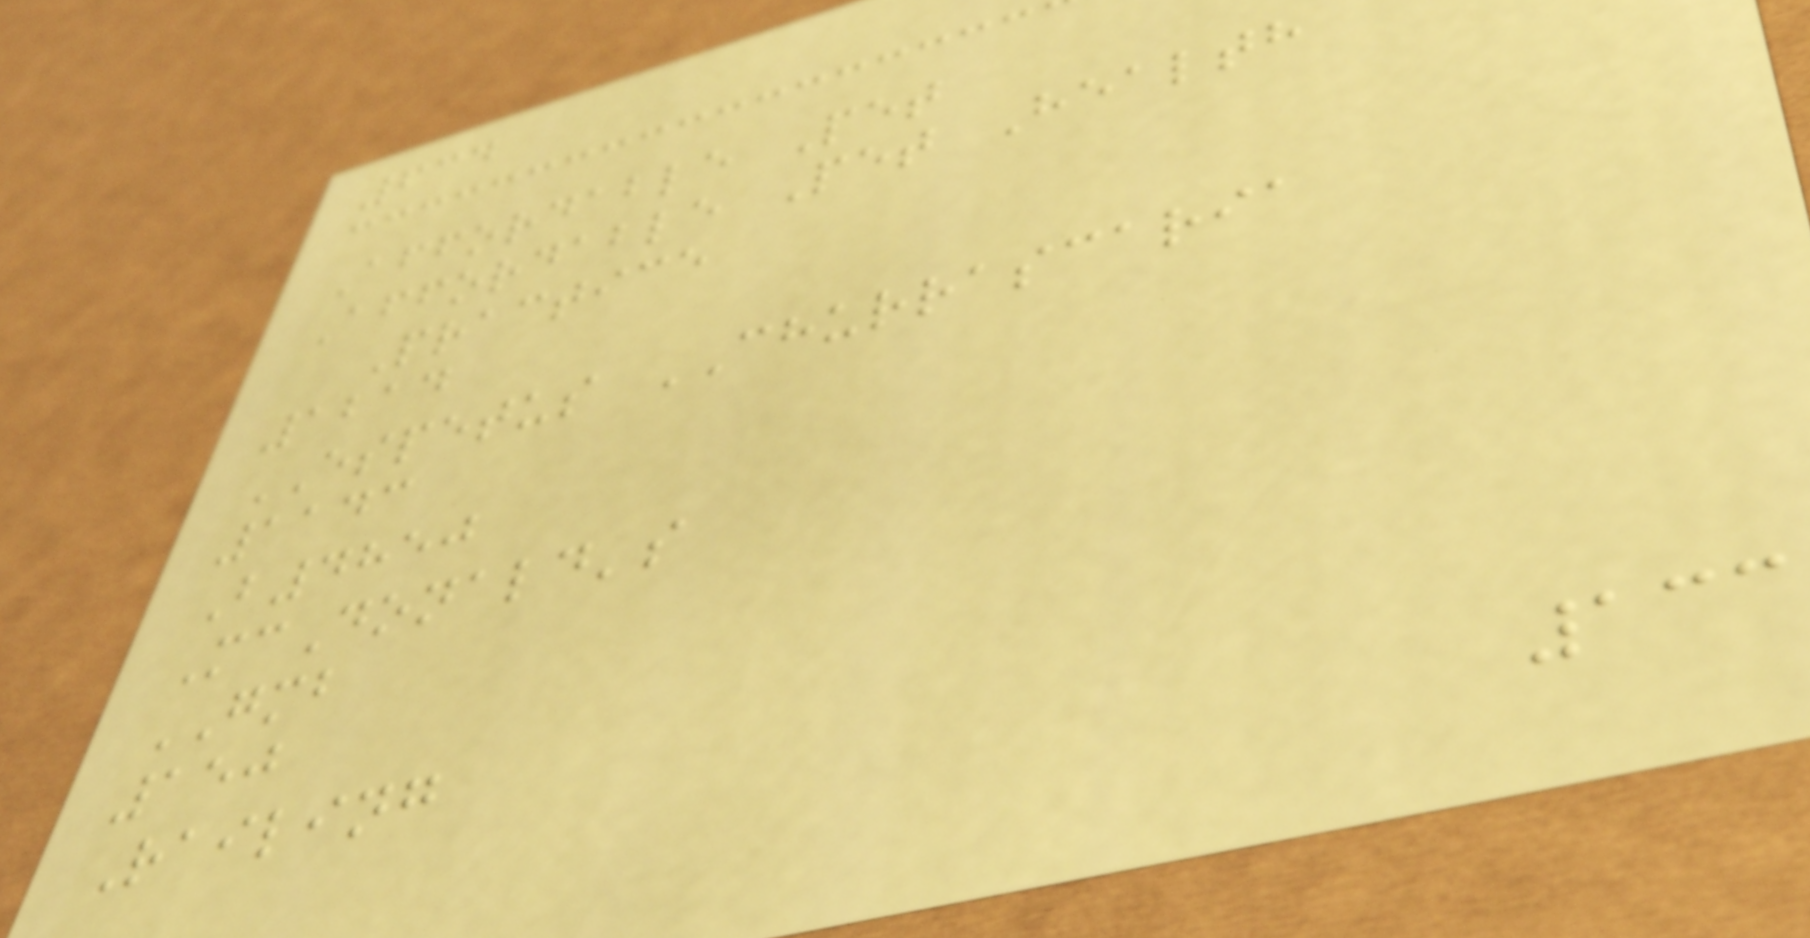634
Affordable Pet
Affordable Pet Health
Practice
1214
ESPETUS CHURRASCARIA
1143
B4850
McDonald's
GMB
150
Railing
133
